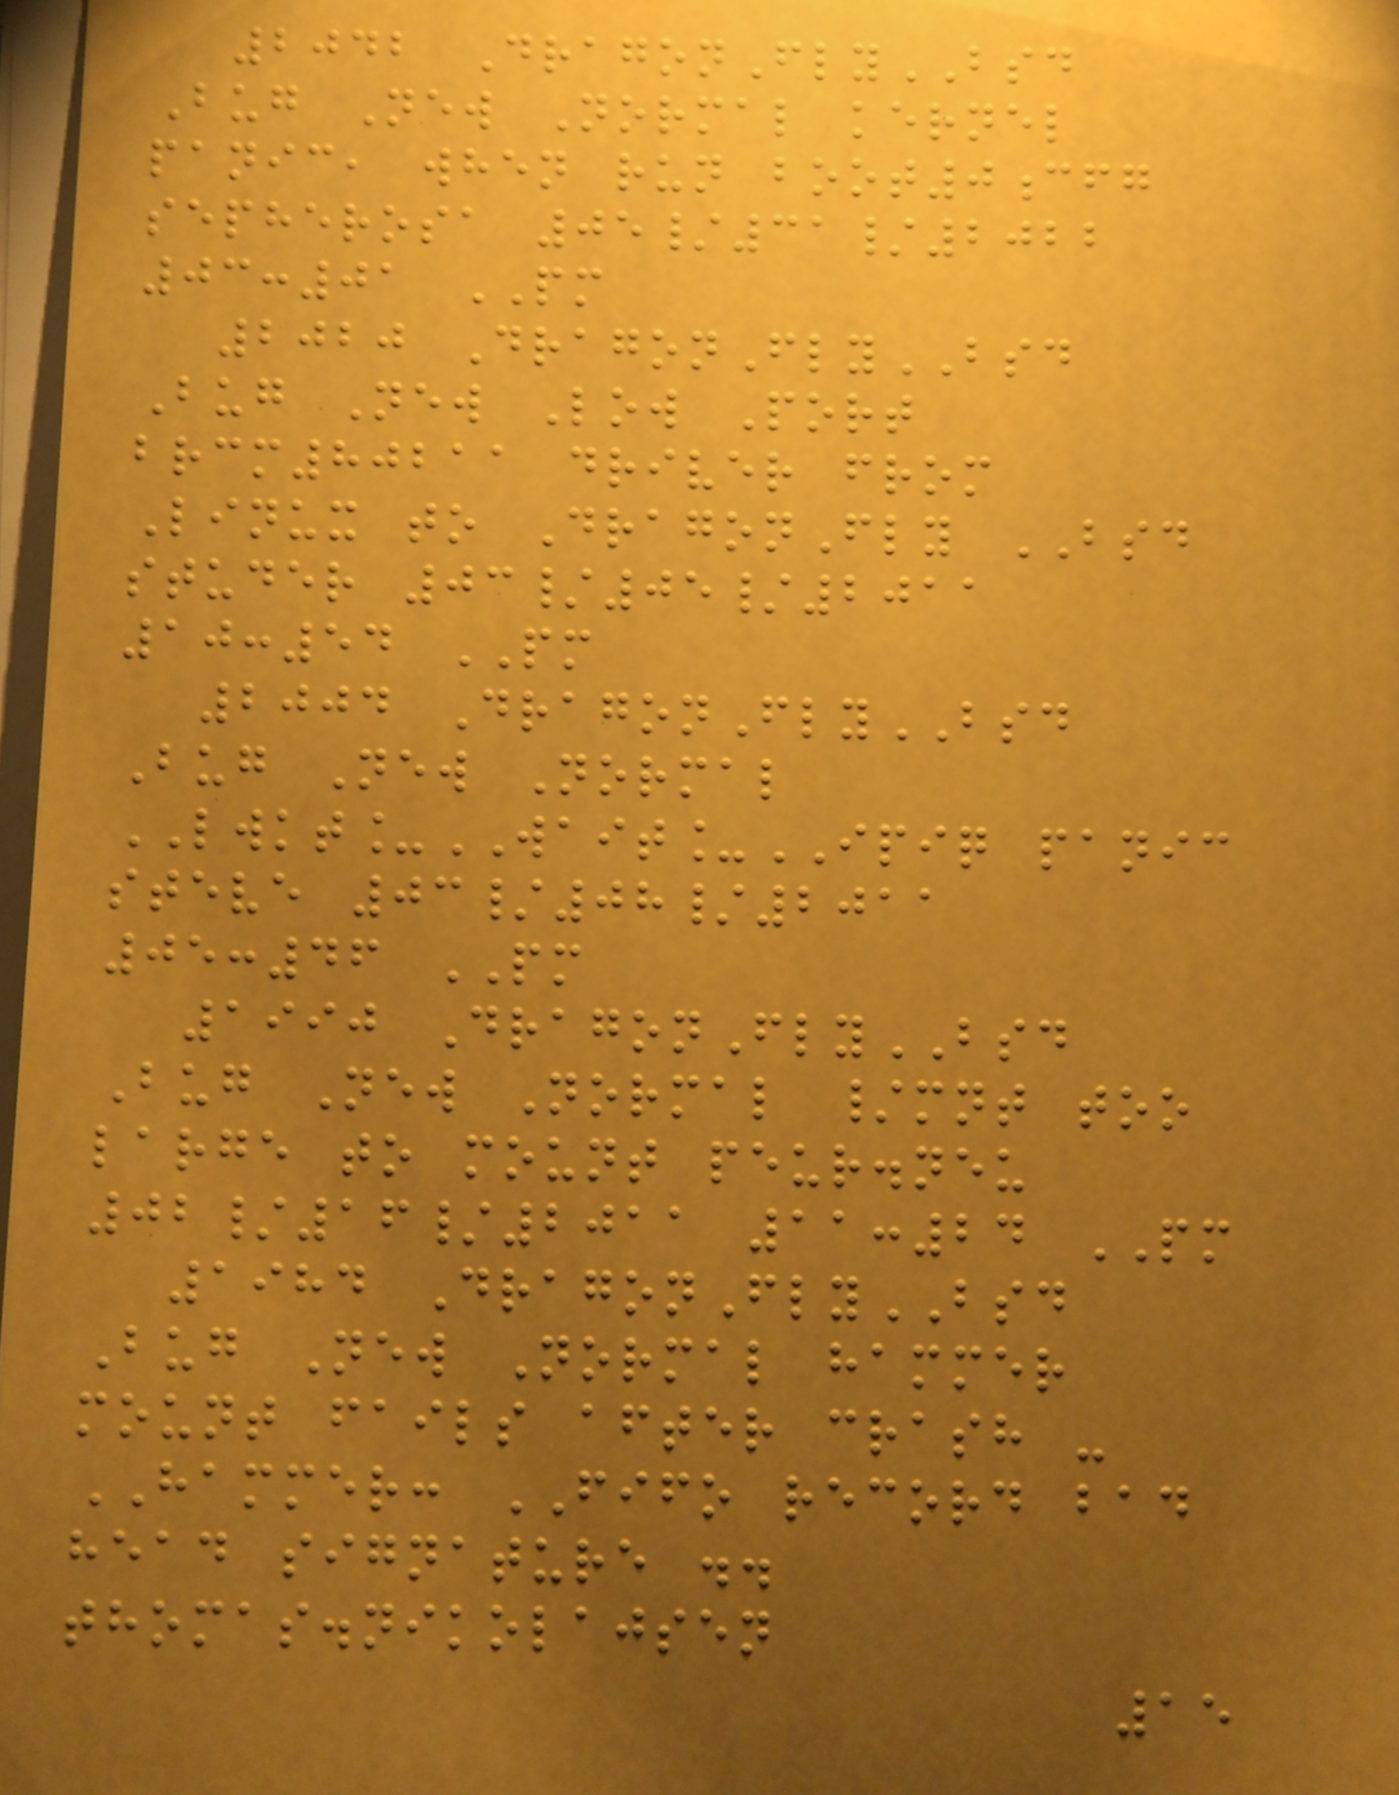2042 DragonFlyBSD
Bug New Normal kernel
panic, when run boot0cfg
sepherosa 05/31/2022
03:01 PM
2020 DragonFlyBSD
Bug New Low Port
brcm80211 driver from
Linux to DragonFly BSD
studer 03/05/2011
10:54 PM
2004 DragonFlyBSD
Bug New Normal
LWKT_WAIT_IPIQ panic
steve 03/08/2011
05:46 PM
1990 DragonFlyBSD
Bug New Normal /mnt too
large to mount peur.neu
02/16/2011 11:24 PM
1984 DragonFlyBSD
Bug New Normal hammer
mount fails after crash -
HAMMER: FIFO record bad
head signature ..
thomas.nikolajsen
15
